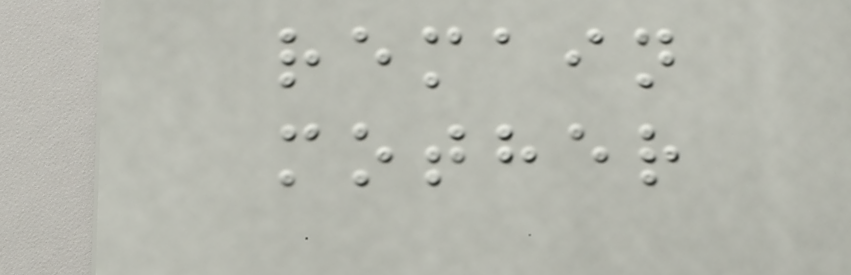remain
mother
